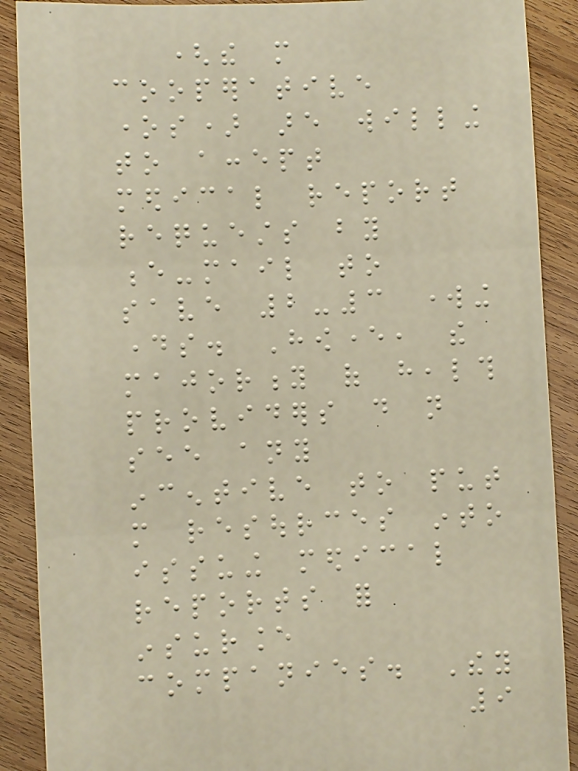(the more
cooperative
ones) are willing
to accept
medical report
requests by
e-mail to
save 2-3 working
days. However, the
majority of health
providers do not
see any
incentive to put
more resources into
issuing medical
reports for
insurance
companies. They
9
